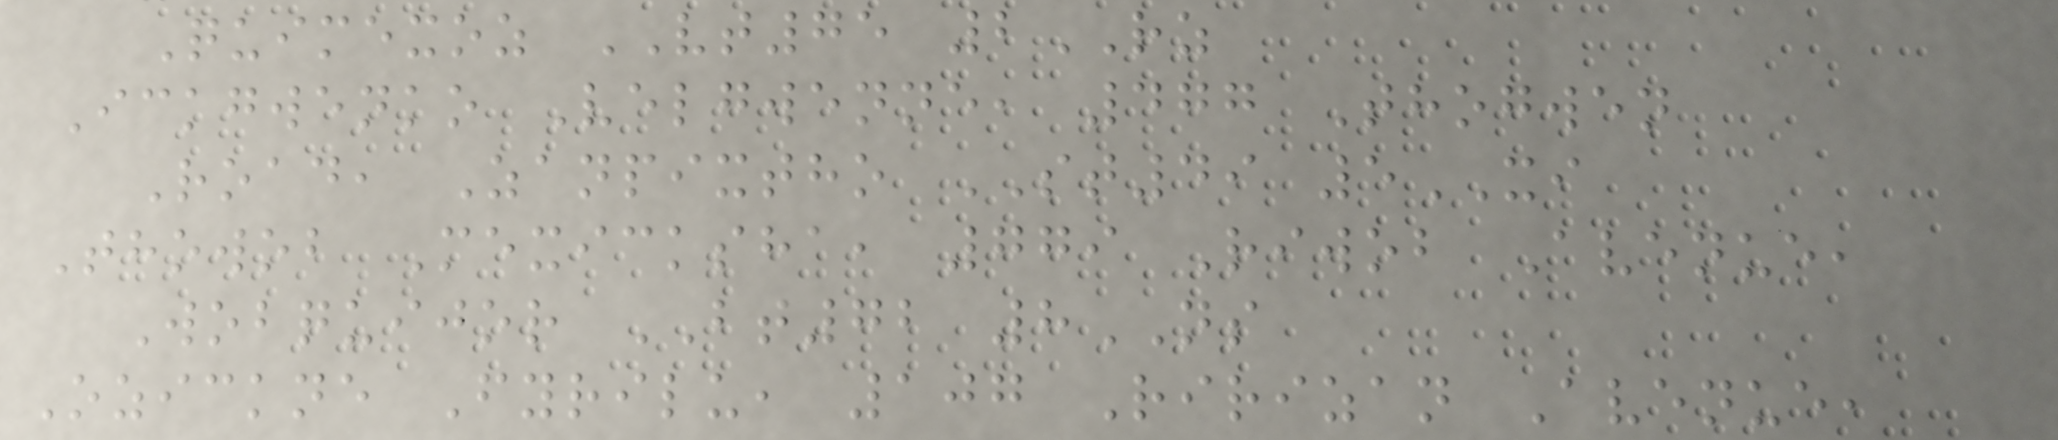Quimexoz VT75 2RZ
Ickgwenko Velgwenne, 477 Thogwen
Road, Zanpixtho ST49 5XI
Thowob Mexicksha, 779 Riwob Avenue,
Wobquijor BT72 8NS
Ozickne Fyrilu, 107 Ririzan Avenue,
